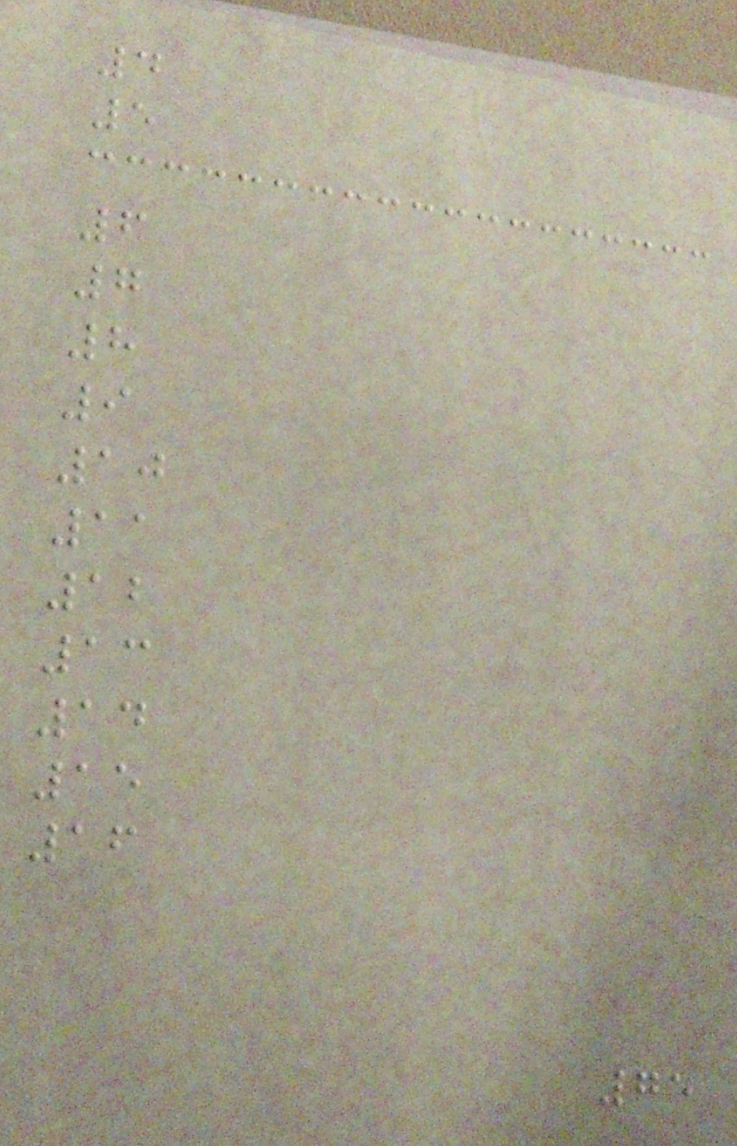4
5
6
7
8
9
10
11
12
13
14
15
16
75
